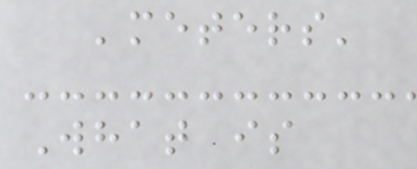'meters'
What is
